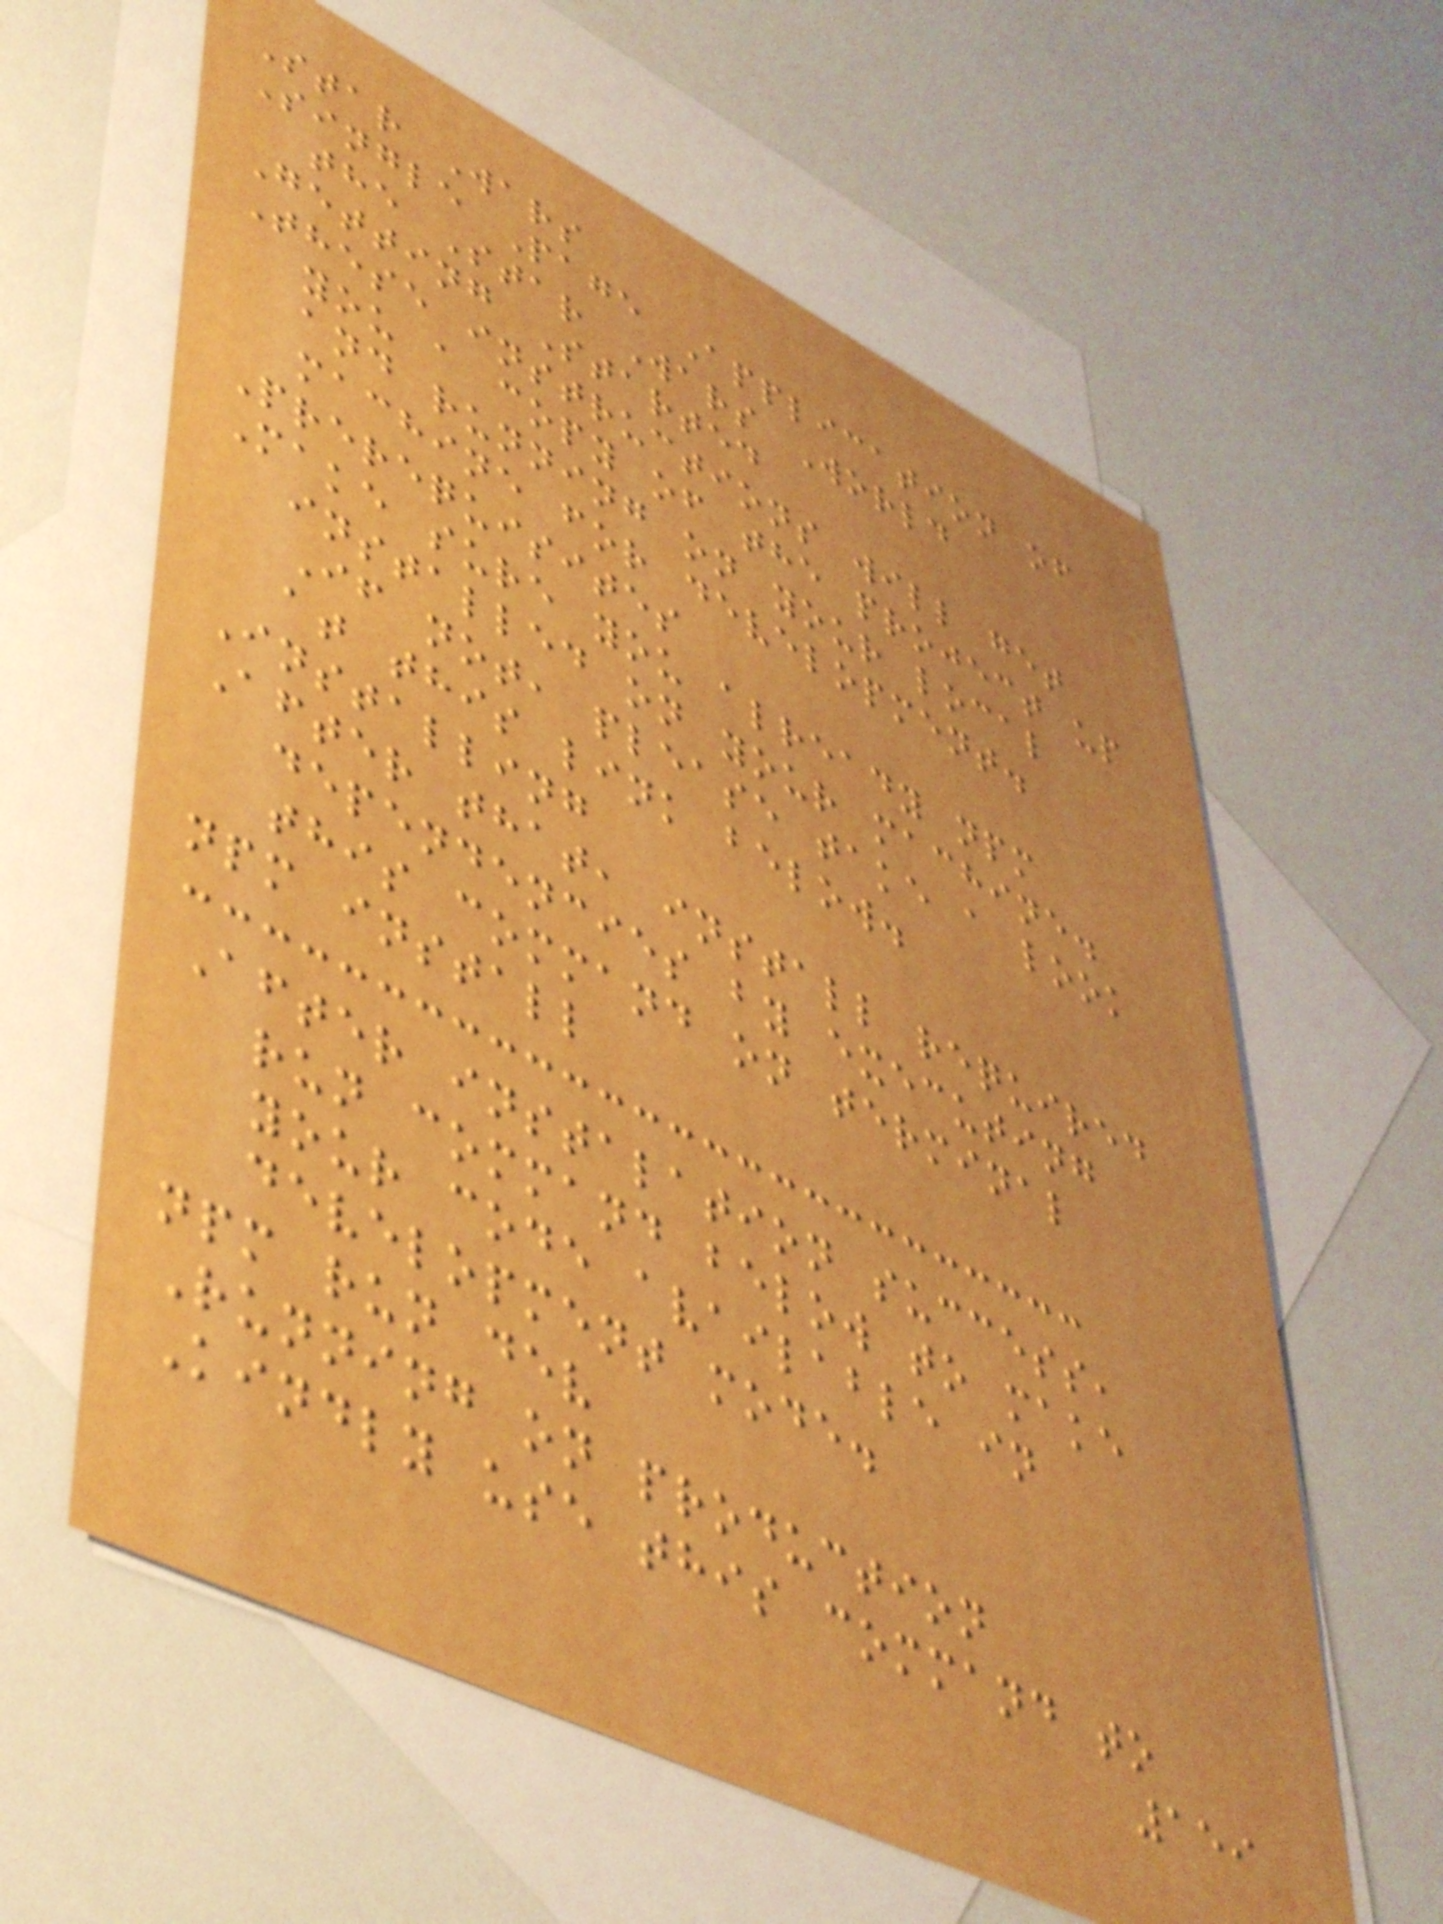Star Wars
Single Page Application of
the Star Wars World
Getting Started
These instructions will get
you a copy of the project up
and running on your local
machine for development.
Prerequisites
Make sure you already npm
installed on your machine.
If not, please take a look
at this link below.
Installing
After that, install required
dependencies by executing
this command on terminal
npm install
After instalation success,
run command below to make
your code available in
development mode.
npm run dev
Running on production
Kindly use this command to
159
